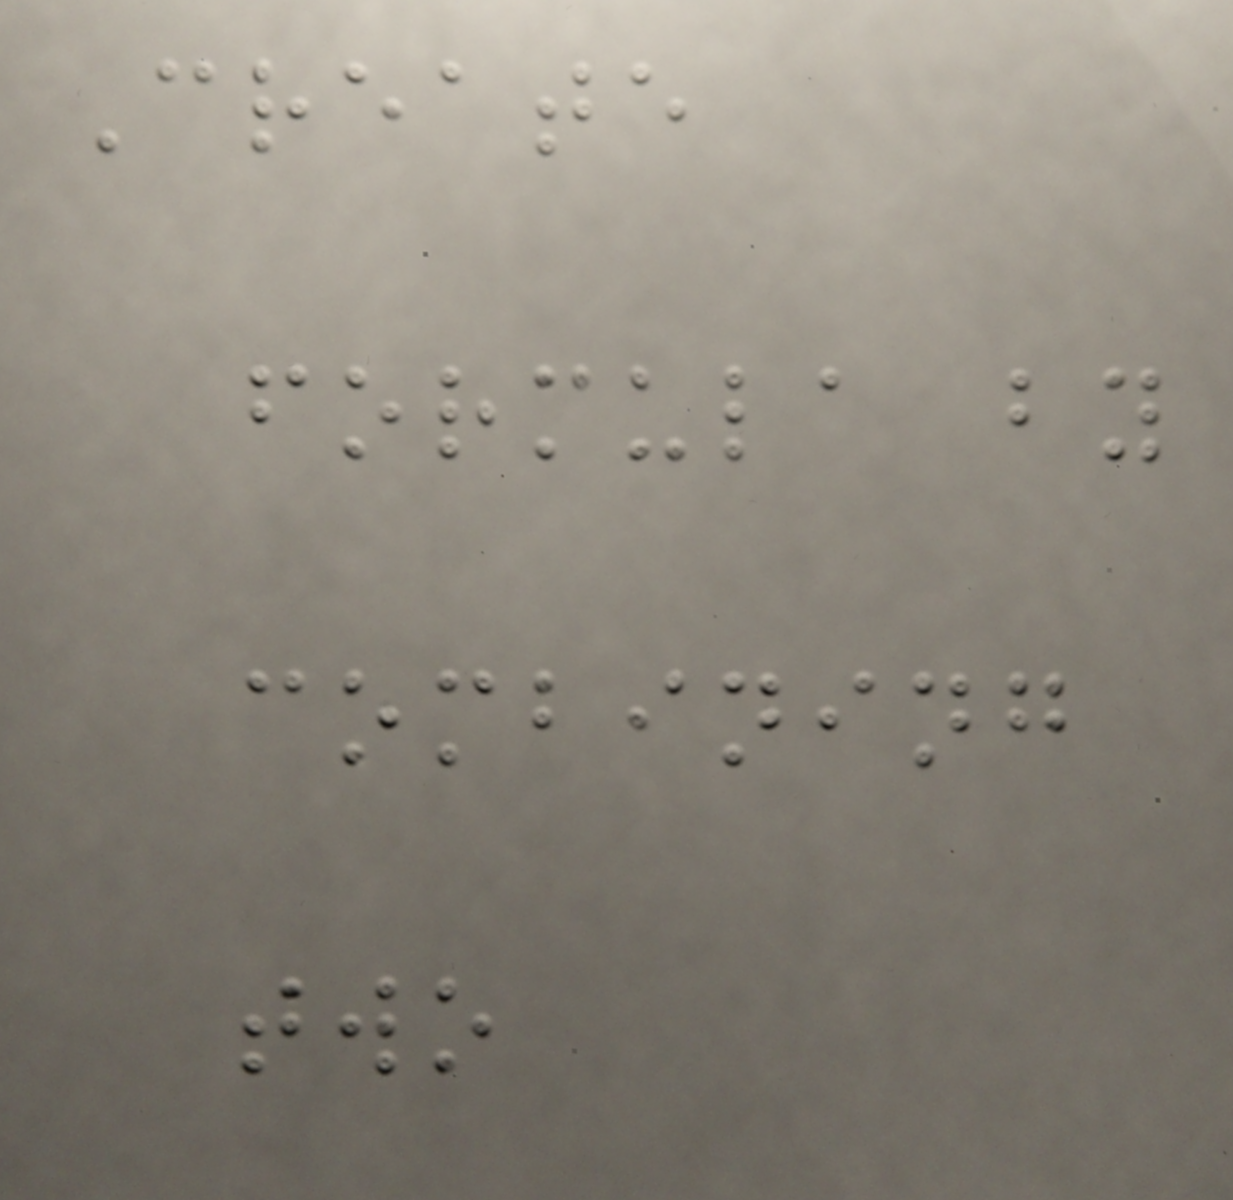Create
formula by
combining
two
